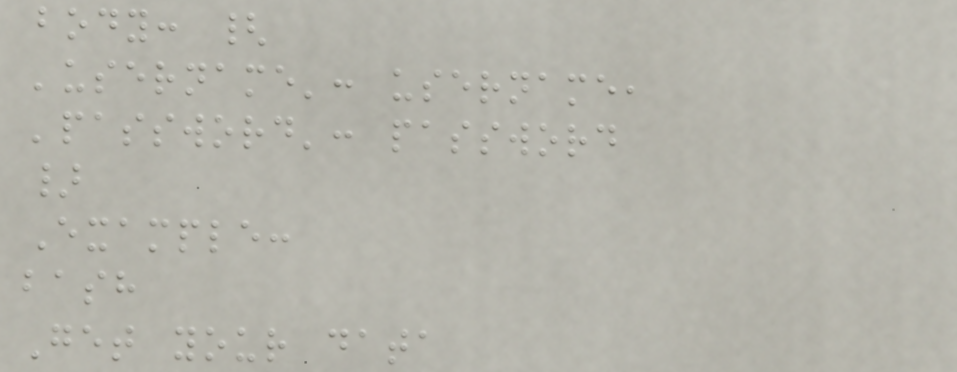body: {
'username': username,
'password': password
}
Example:
bash
Get your data
